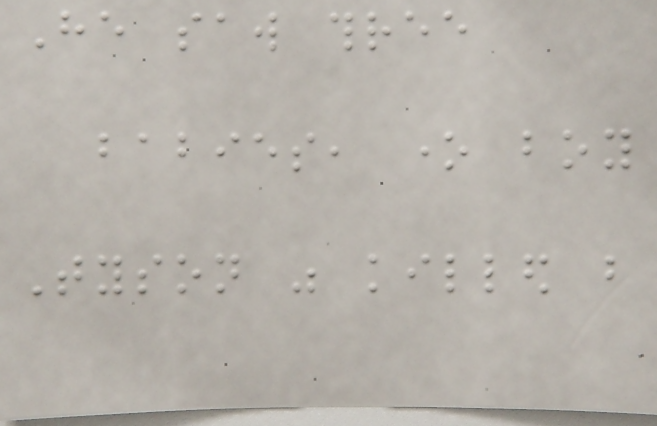He saw three
babies, one boy
Tyson was killed but
